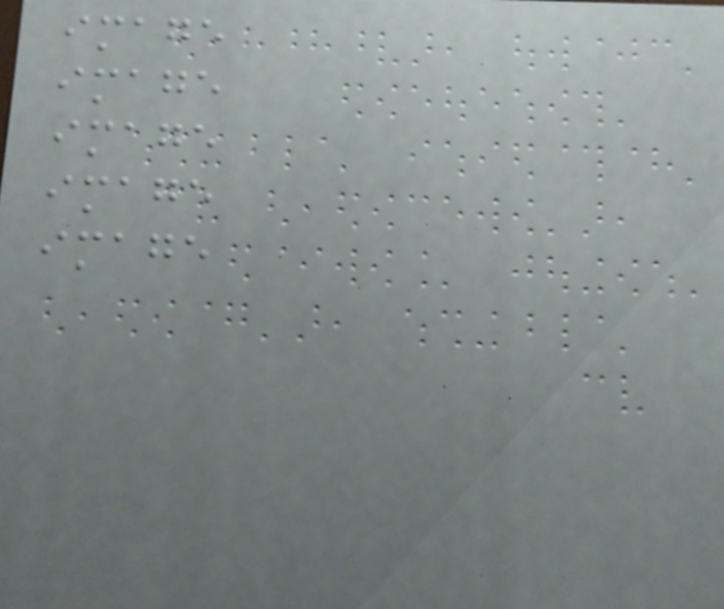image
image
image
image
image
